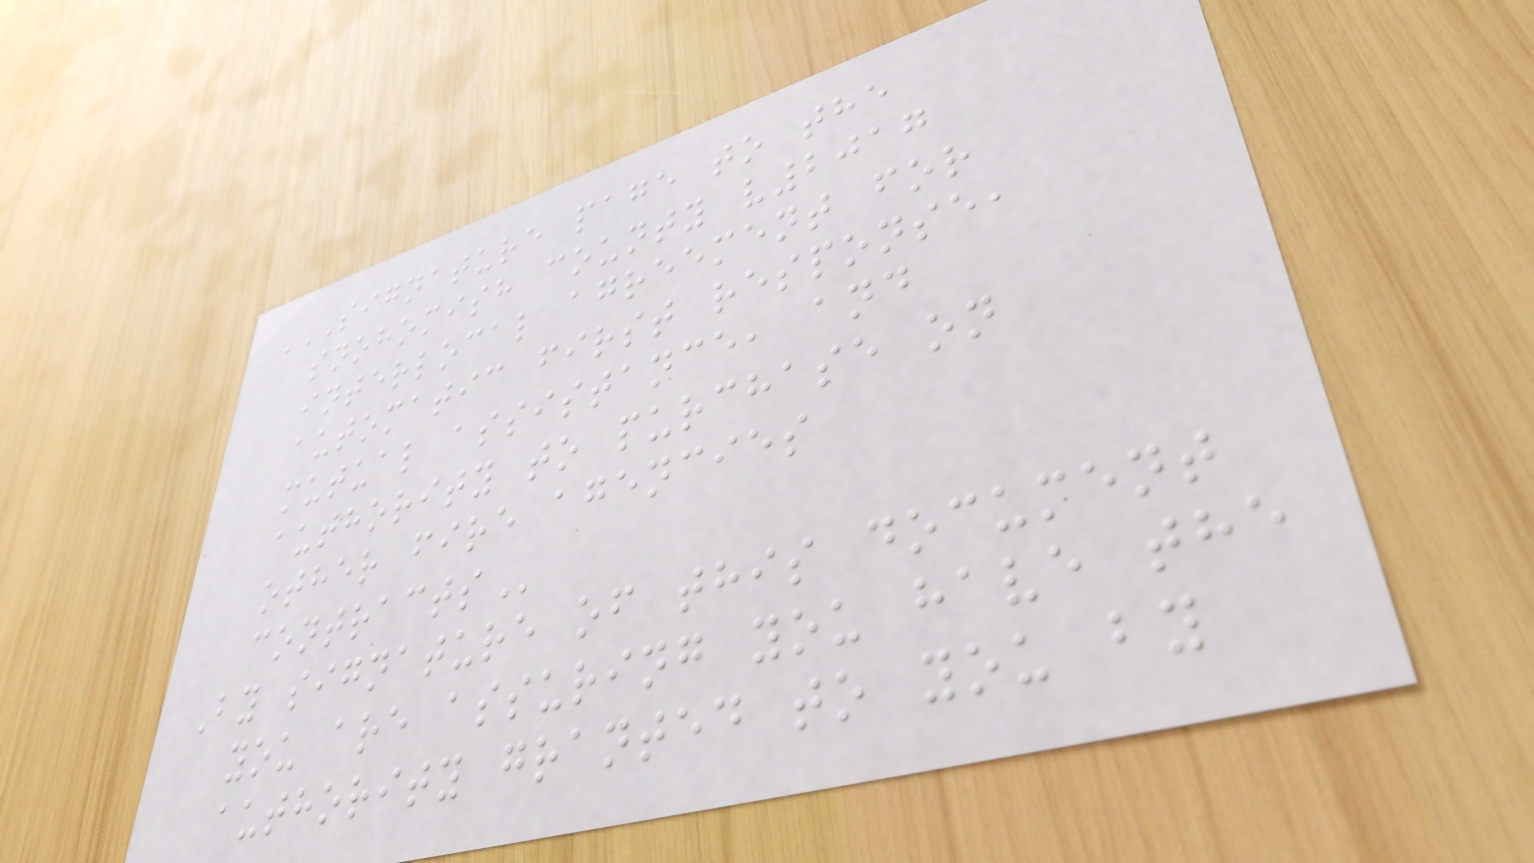SIGNATURE PAGE TO THE
SNOHOMISH COUNTY V2017
INTERLOCAL AGREEMENT FOR
AUTOMATIC FIRST RESPONSE,
MUTUAL ASSISTANCE, AND
AUTHORITY TO PURCHASE ON
OTHER FIRE AGENCIES
CONTRACTS
By signature of this document
you are assuring you have the
authority granted to you by
